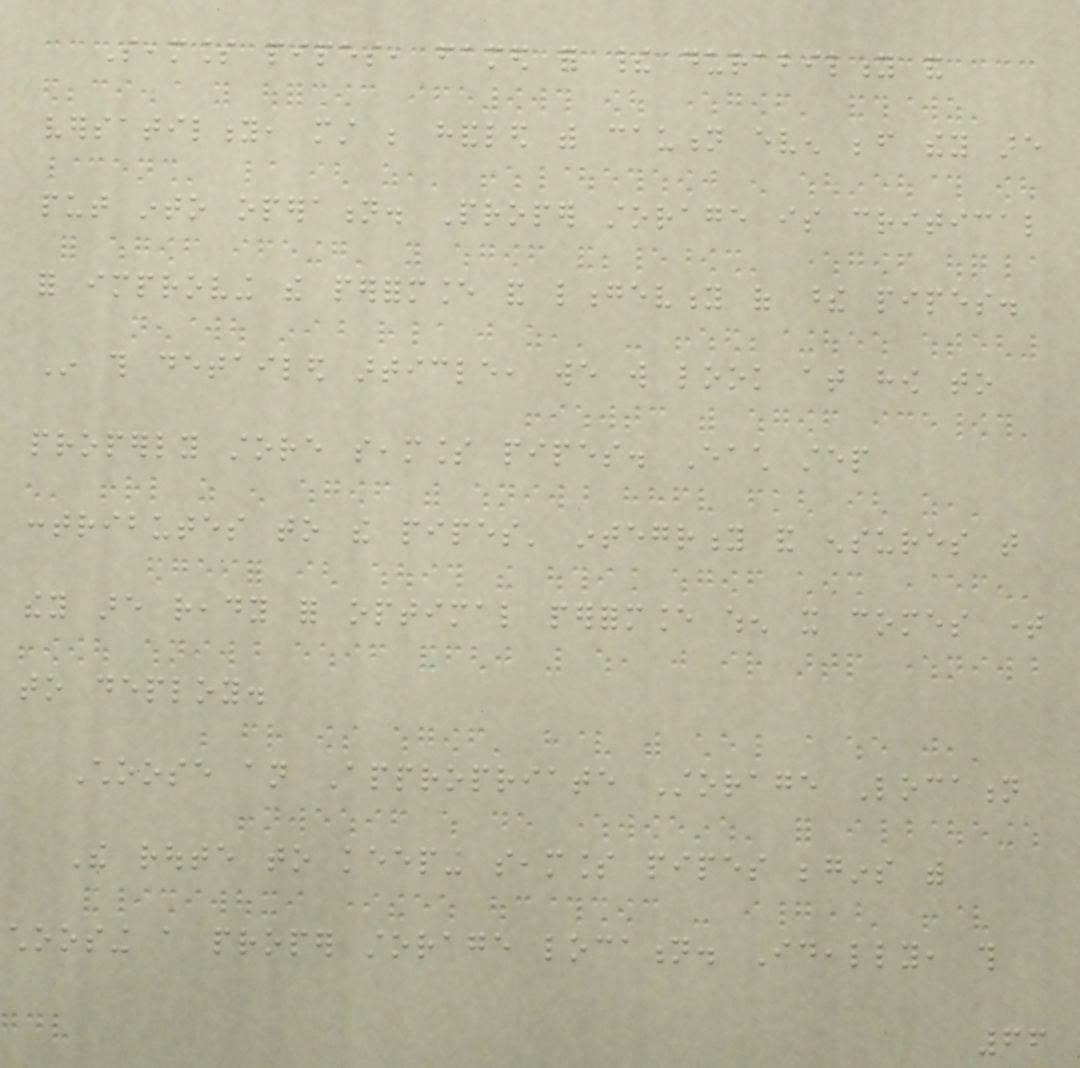Seamless pipes, famed for their durability and
versatility, must be handled with caution even before they are
put into operation. Proper storage is critical
for improving the performance and longevity of these pipes.
In this detailed article, we will look at how to
properly store seamless pipes. Each step
contributes to the pipes' integrity and ensures that
they are ready for optimal performance when it comes time
to deploy.
Choose an Appropriate Storage Location
The route to keeping seamless pipes begins with
choosing a proper storage location. Ideally, this
66
